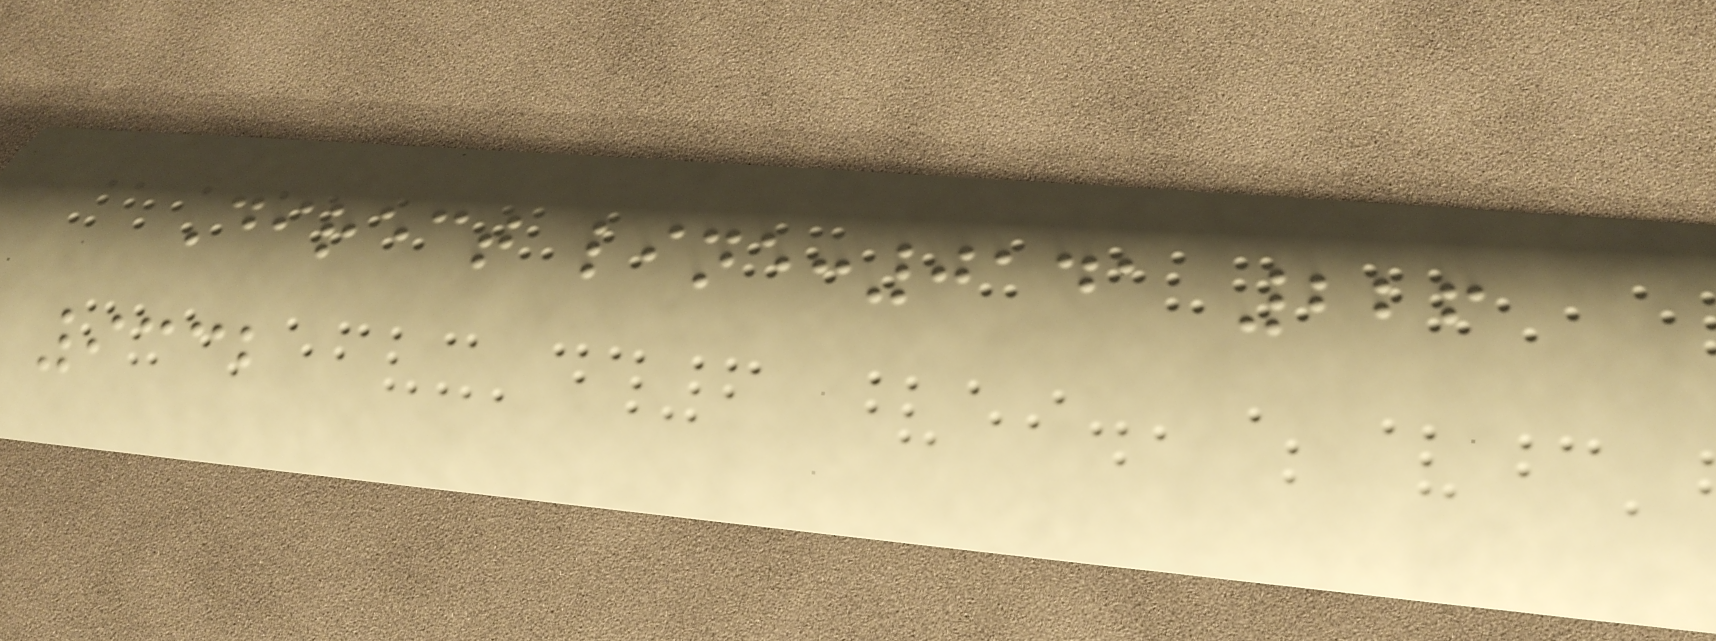Direct line:0141 226
9332
